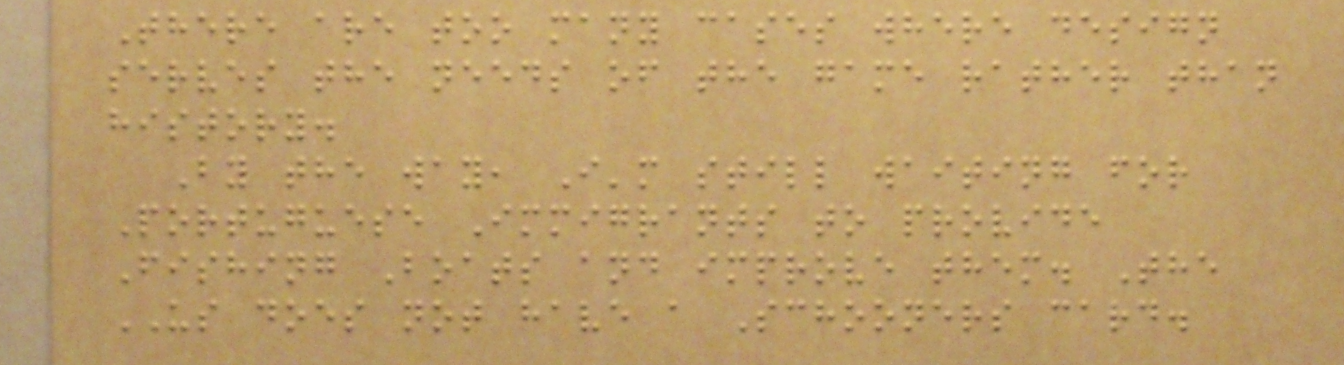There are too many cases where design
serves the needs of the game rather than
history.
By the way, I'm still waiting for
Portuguese Immigrants to provide
Fishing Boats and improve them. The
US does not have a Schooners card.
